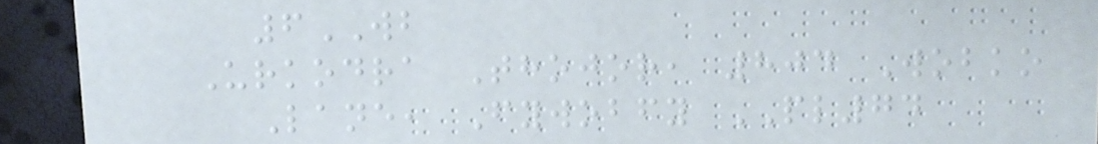6WB
Urkodra Thojor, 804 Wobko
Lane, Fywobfy PL74
